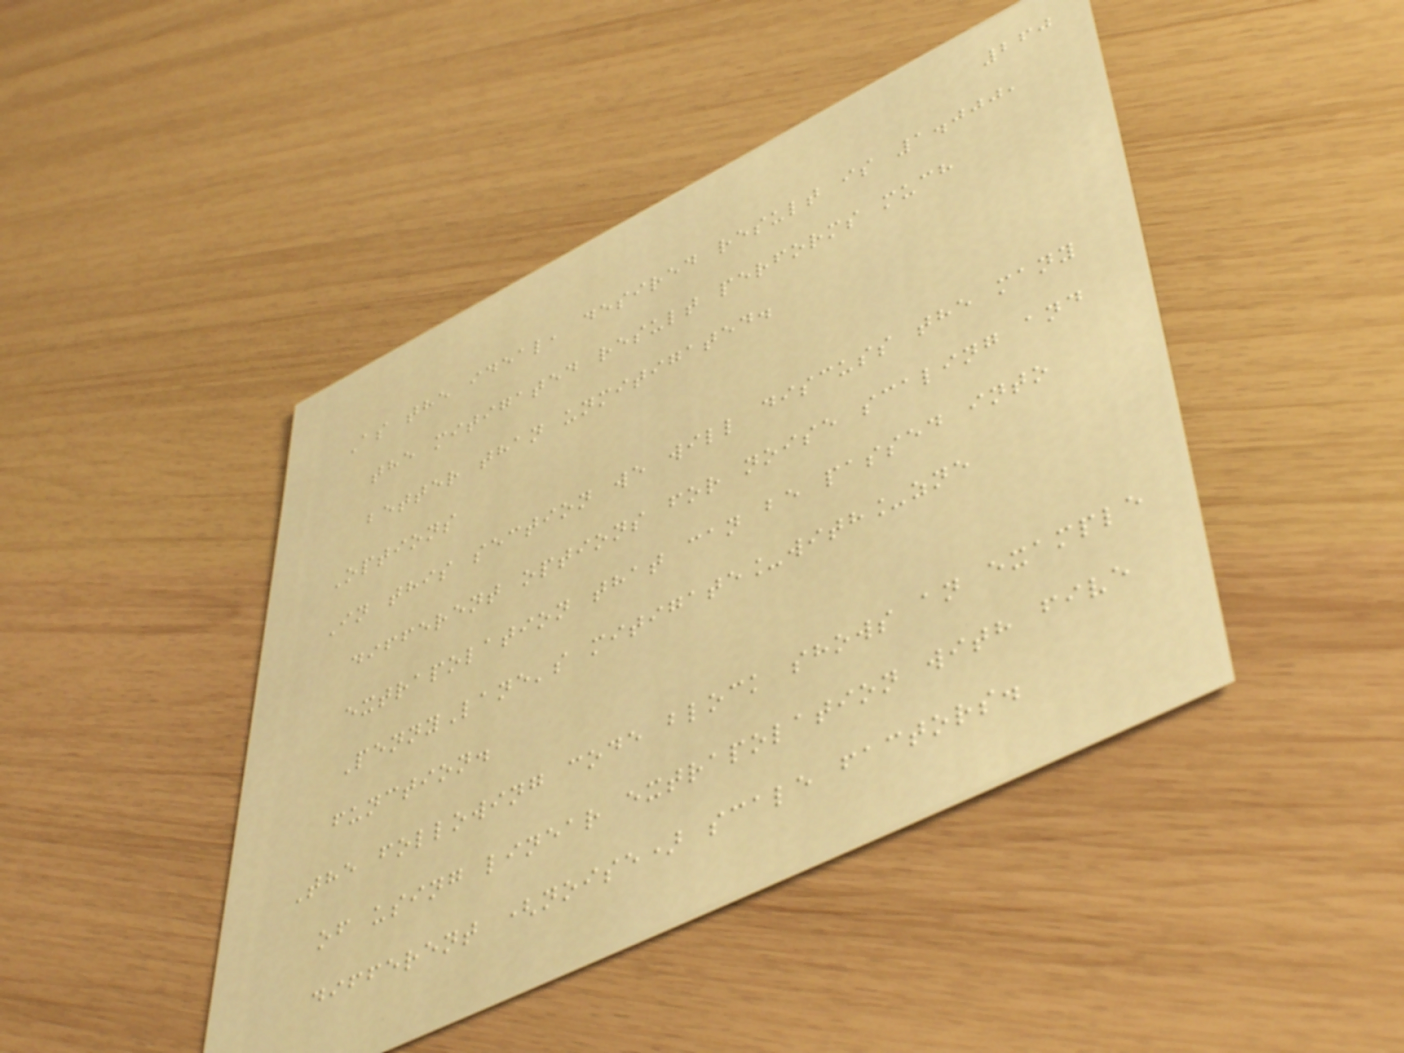260
As the ideal, desired result is 1.000,
the mitigated result performs much
better than unmitigated.
Options
In this section we will discuss the many
different options for noise scaling and
extrapolation that can be passed into
PennyLane's mitigate_with_zne
function.
The following code block shows an example
of using linear extrapolation with five
different (noise) scale factors.
